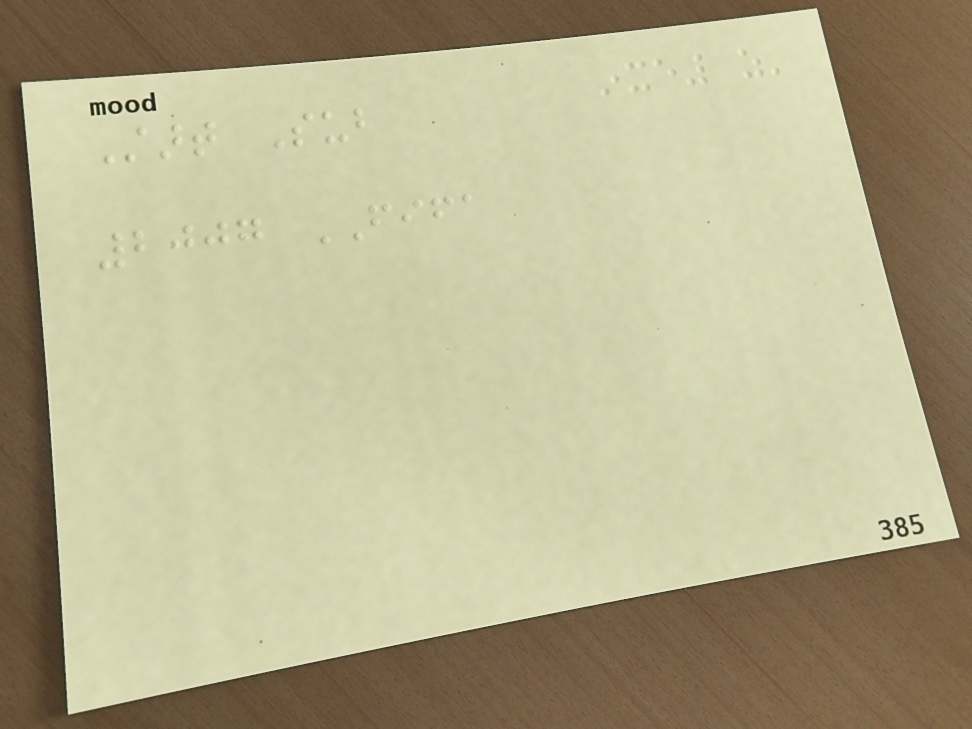Start Sub
2007 FIFA
